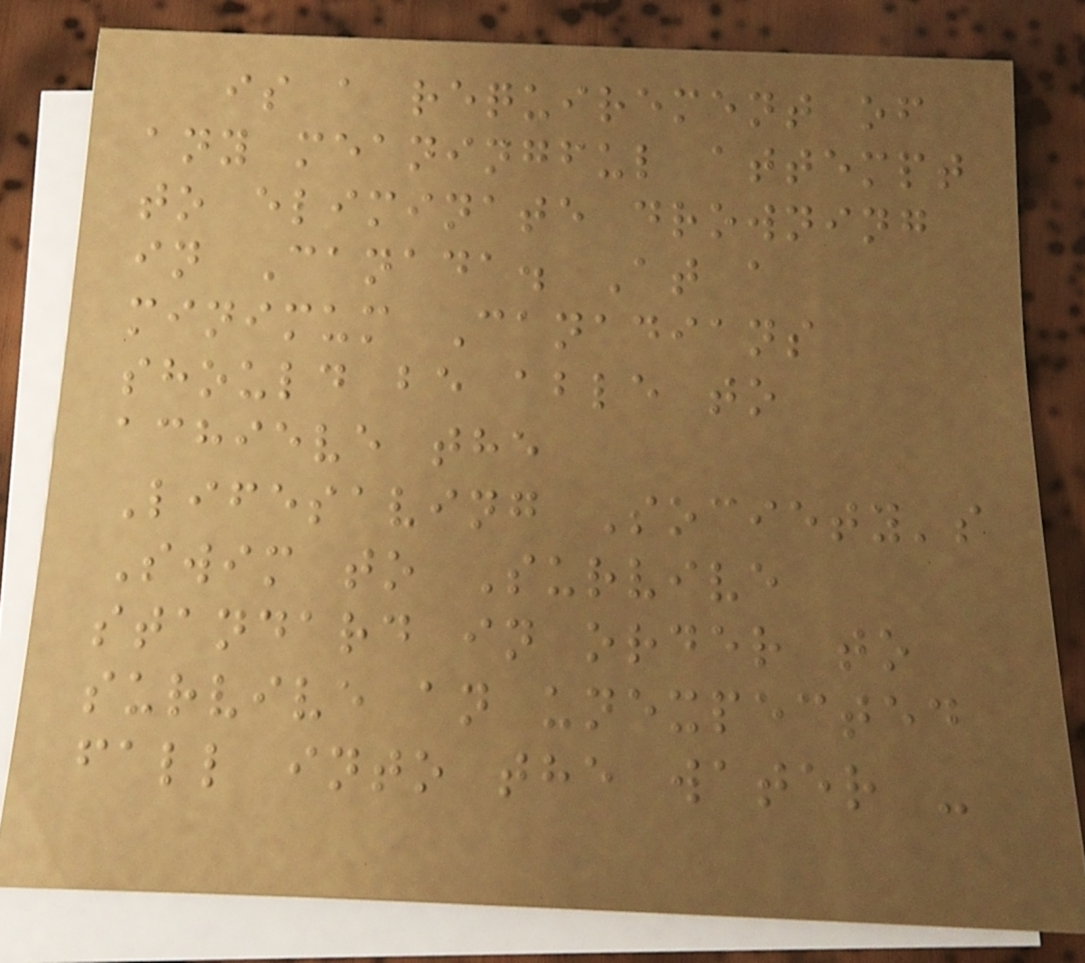is a requirement of
any meaningful attempt
to eliminate drowning
in Canada. At a
minimum Canadians
should be able to
achieve the
Lifesaving Society's
Swim to Survive
standard in order to
survive an unexpected
fall into the water -
